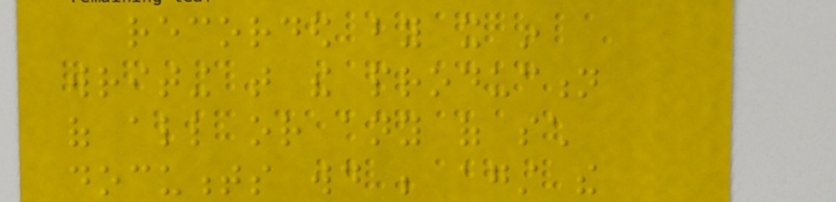recorded by it in
writing that the production
of all or any of such
documents would be against the
